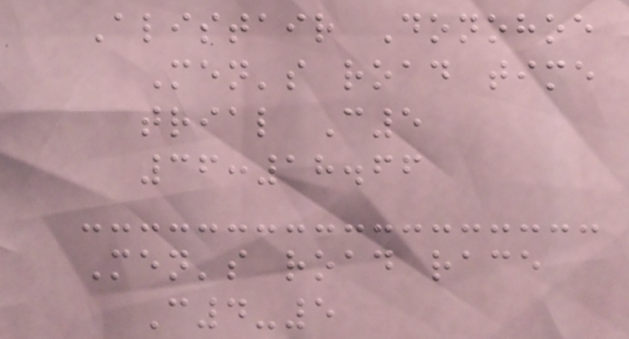Alistair Donohoe
Men's road time
trial C5
36:18.66
Men's road race
C4-5
